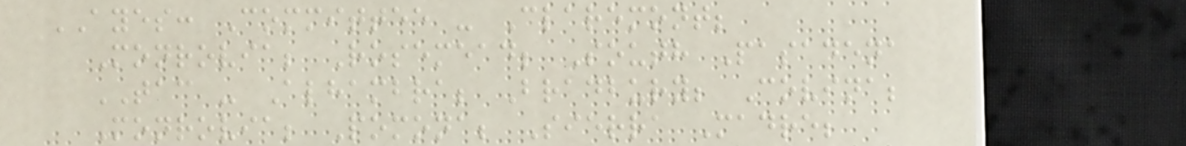AYES: Committee - Claremont;
Monrovia; Rosemead; South Pasadena
TAC - Alhambra; Bradbury; Covina;
Monrovia; Pomona; Sierra Madre;
